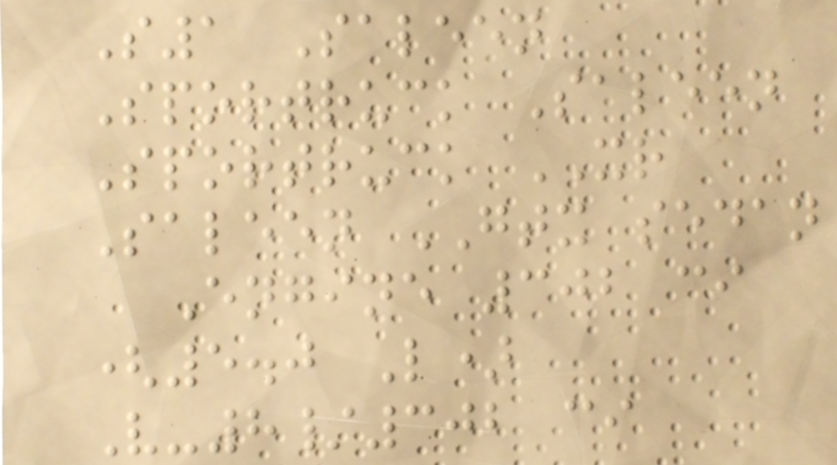S1 Saleen
Sportruck Saleen
Sportruck XR
Saleen GTX sedan
Engine 302 ci
(5.0 L)
V-8/302 ci
